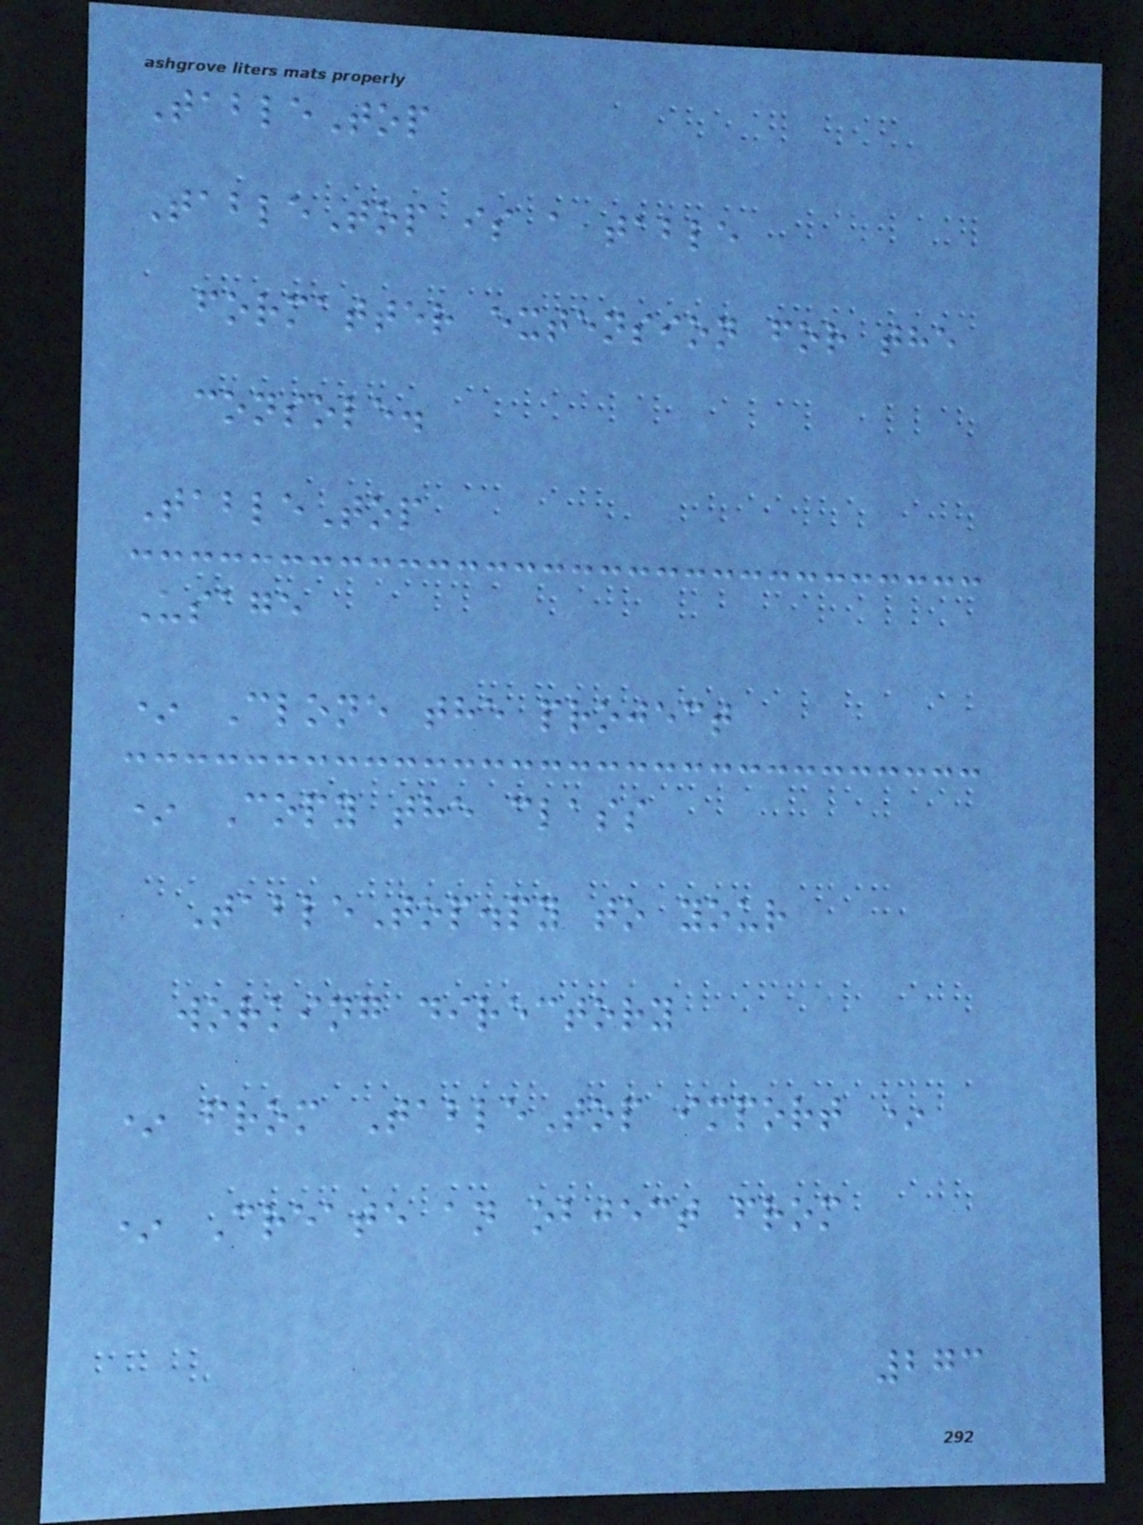TableTop
TableTop is a table
formatter extension for the
console.
TableTop
Usage
* Clone the project
* Copy the class
TableTop.py to your
working directory
* from TableTop import *
* Create an object from
273
